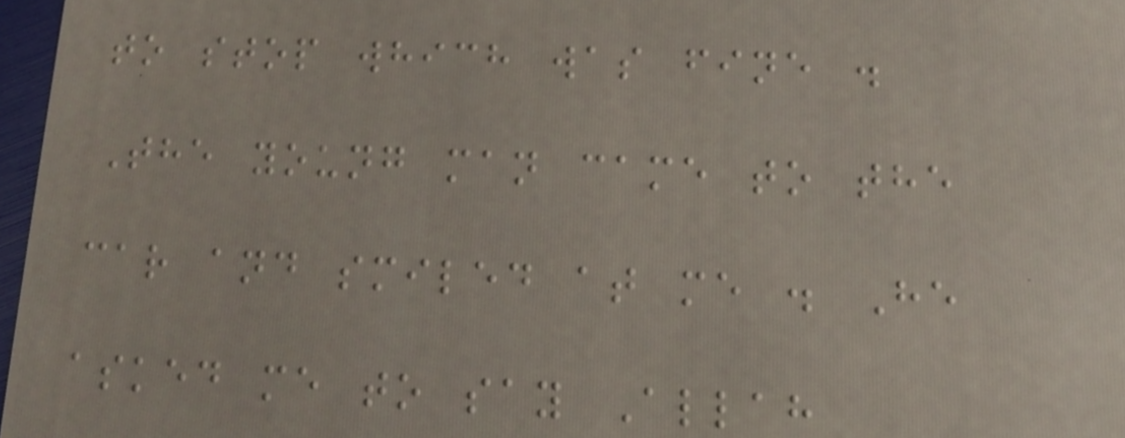to stop which was fine .
The young man came to the
car and smiled at me . He
asked me to say Allah
